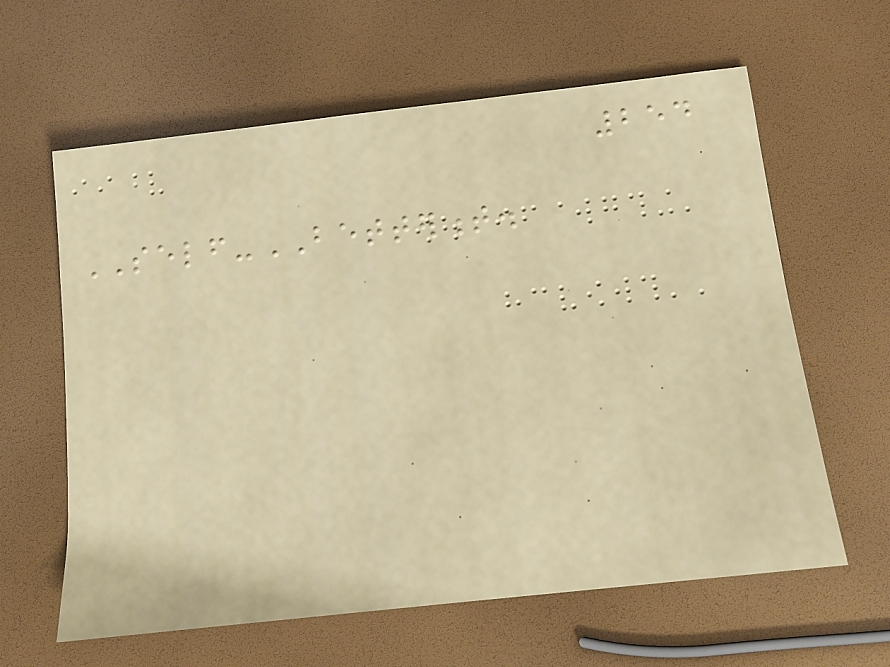254
SELF-BETTERMENT.
